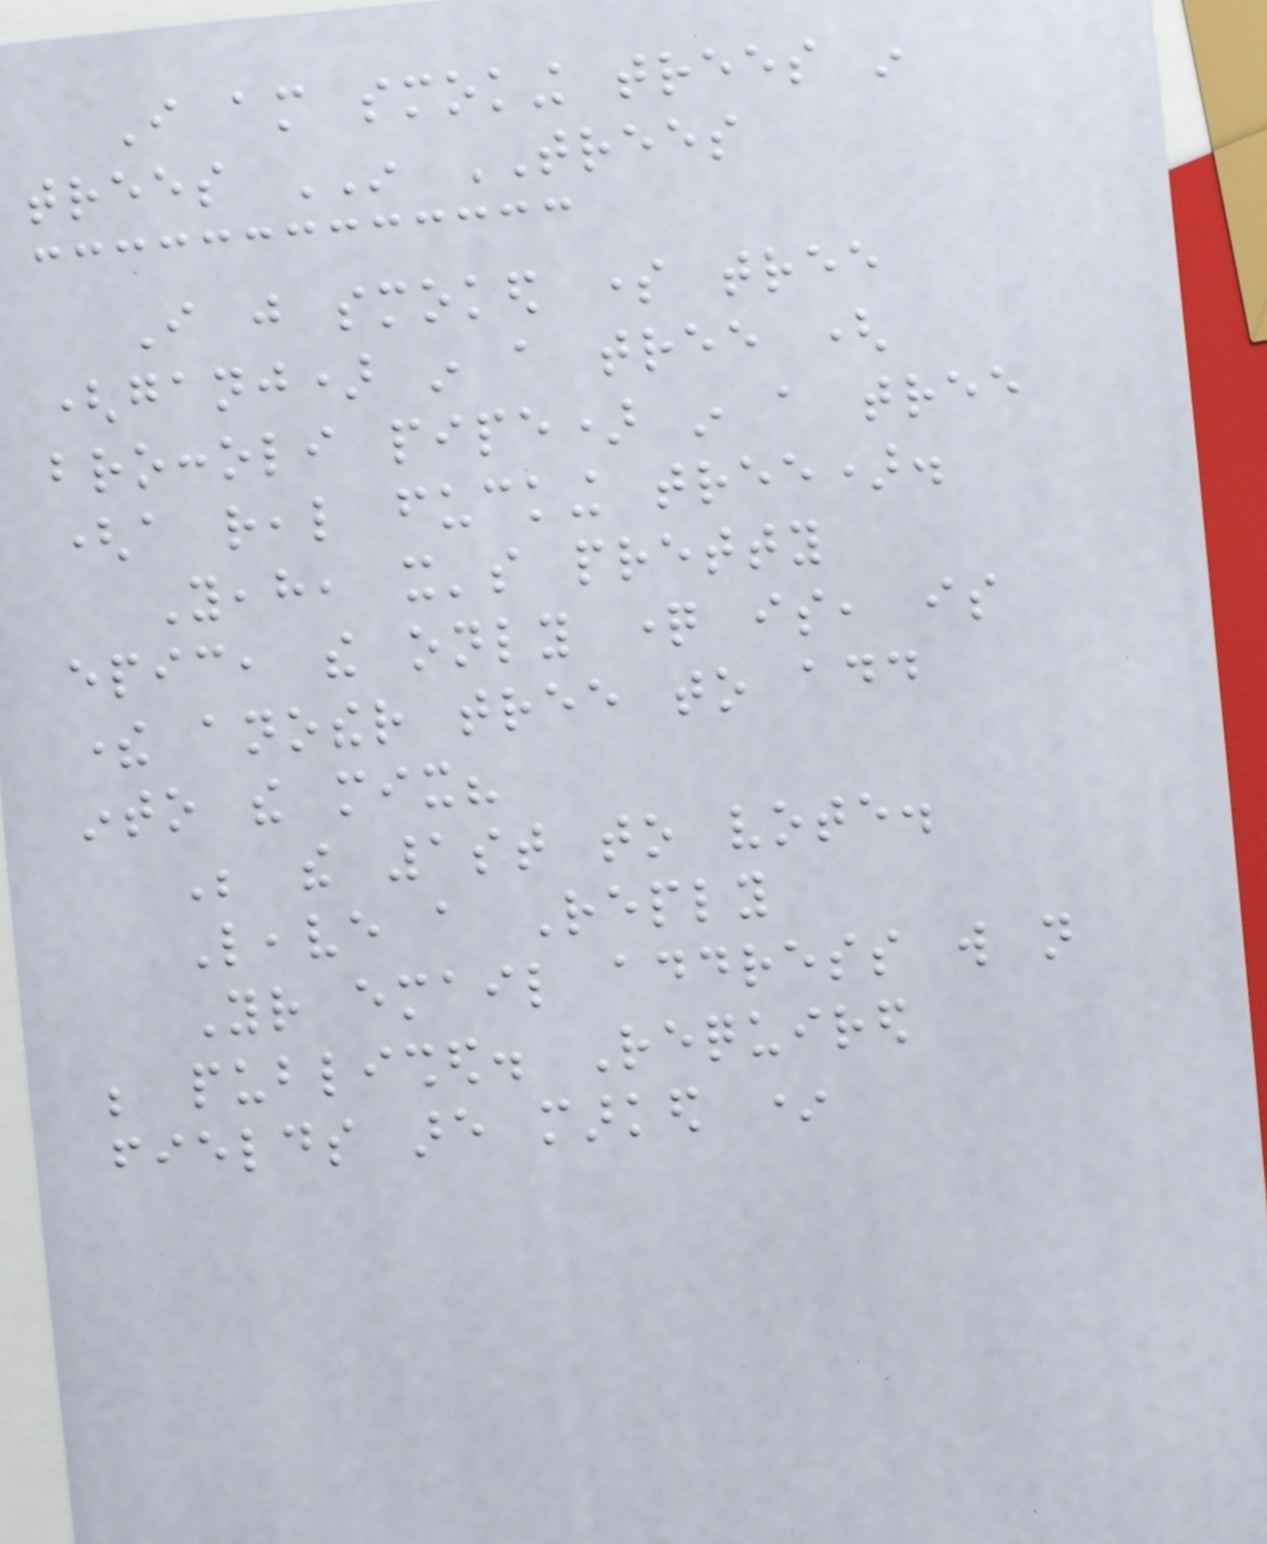I am smoking trees in
trees IN TREES
I just smoked some tree
(ganj) in a tree (
broccoli pipe) in a tree
(a real fucking tree).
Yeah, it's pretty
epic, the only question is, is
there another tree to add
into the mix?
Be the 1st to vote.
Leave a Reply
Your email address will not
be published. Required
fields are marked *
